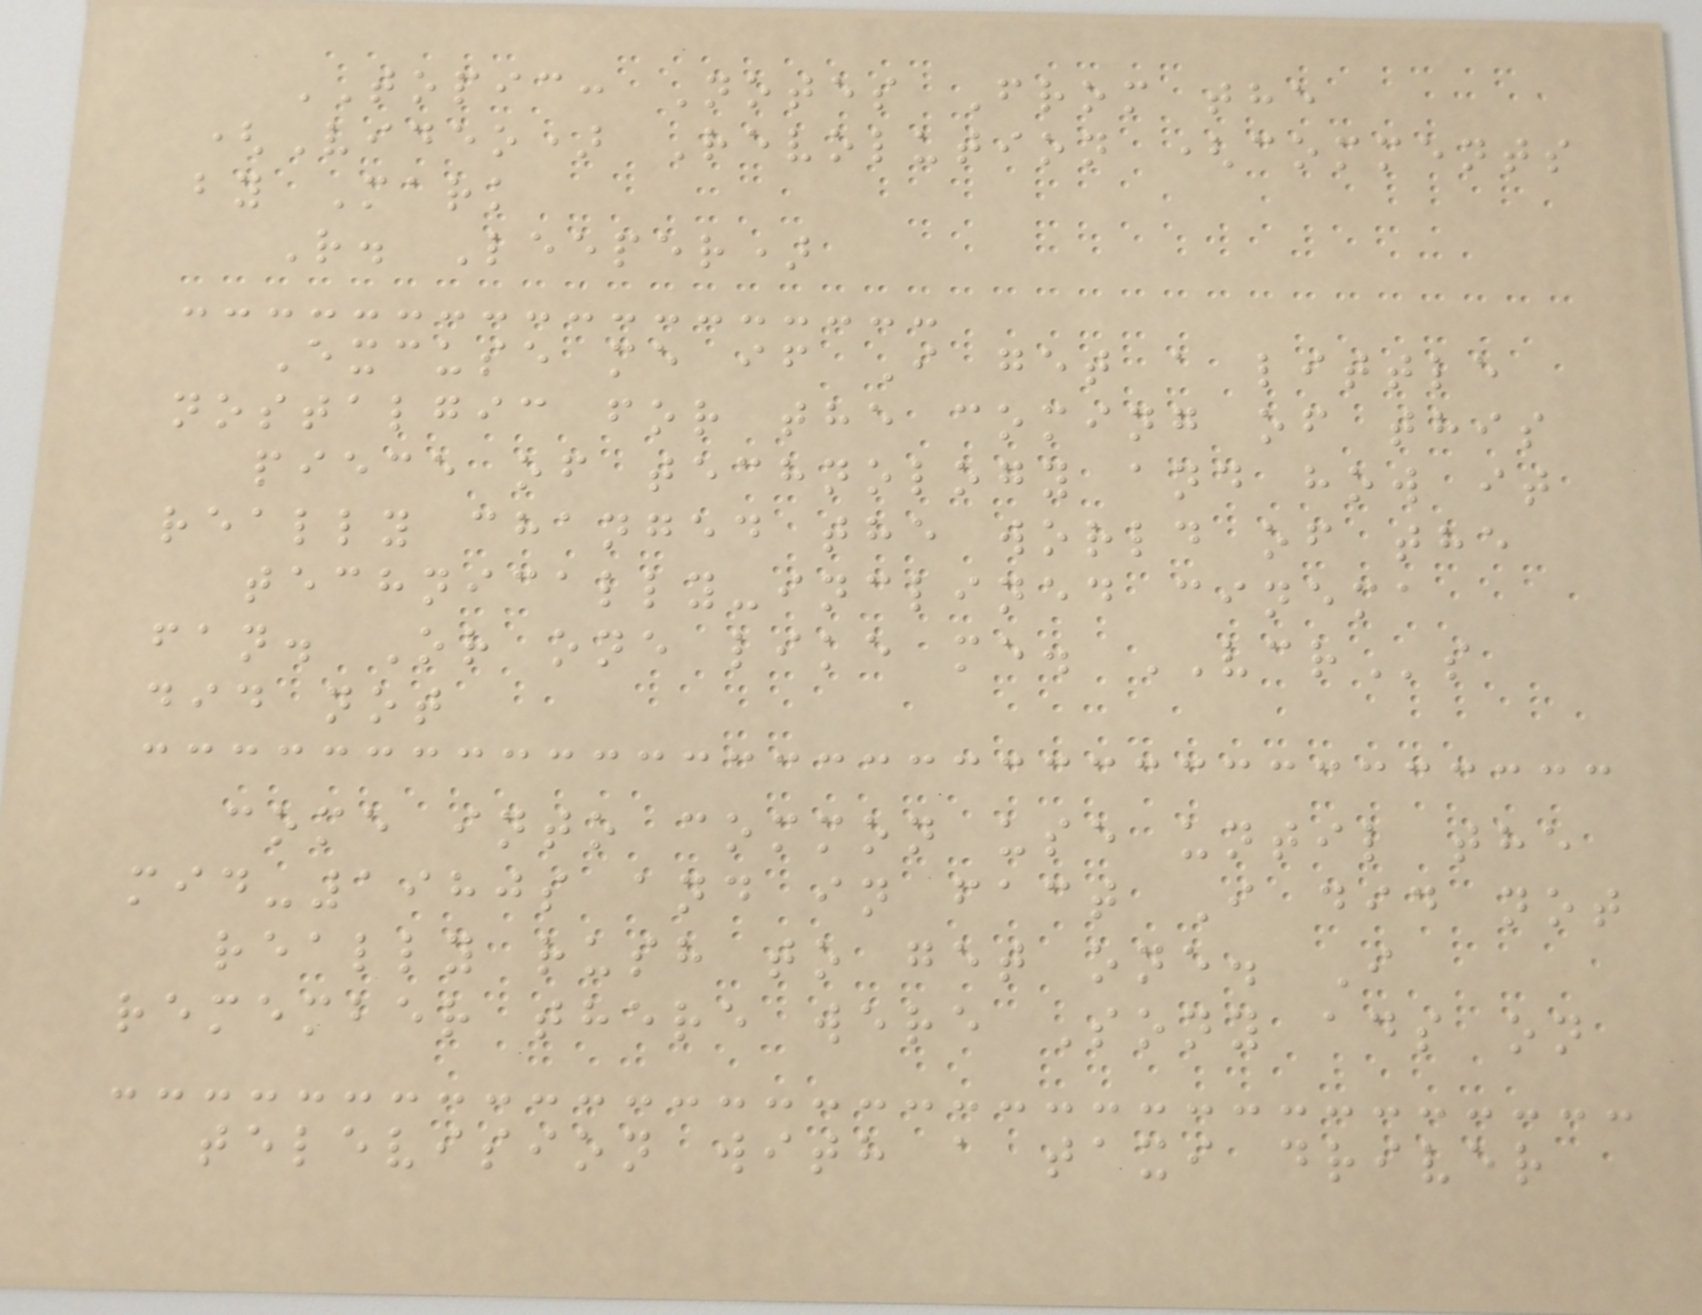TOPIC: Notes From the
(Video) Revolution (comments
by Mark
R. Leeper)
Excuse me if I get a little
nostalgic for the coming of this
piece of technology and how it
really changed the world of the
technically-inclined cinema
fan. Or one like me. VCRs
did not
come into common use until the
mid-1980s and in fact I did not
really rush to get one. I
remember there were Sony ads on
television with a taxi driver
